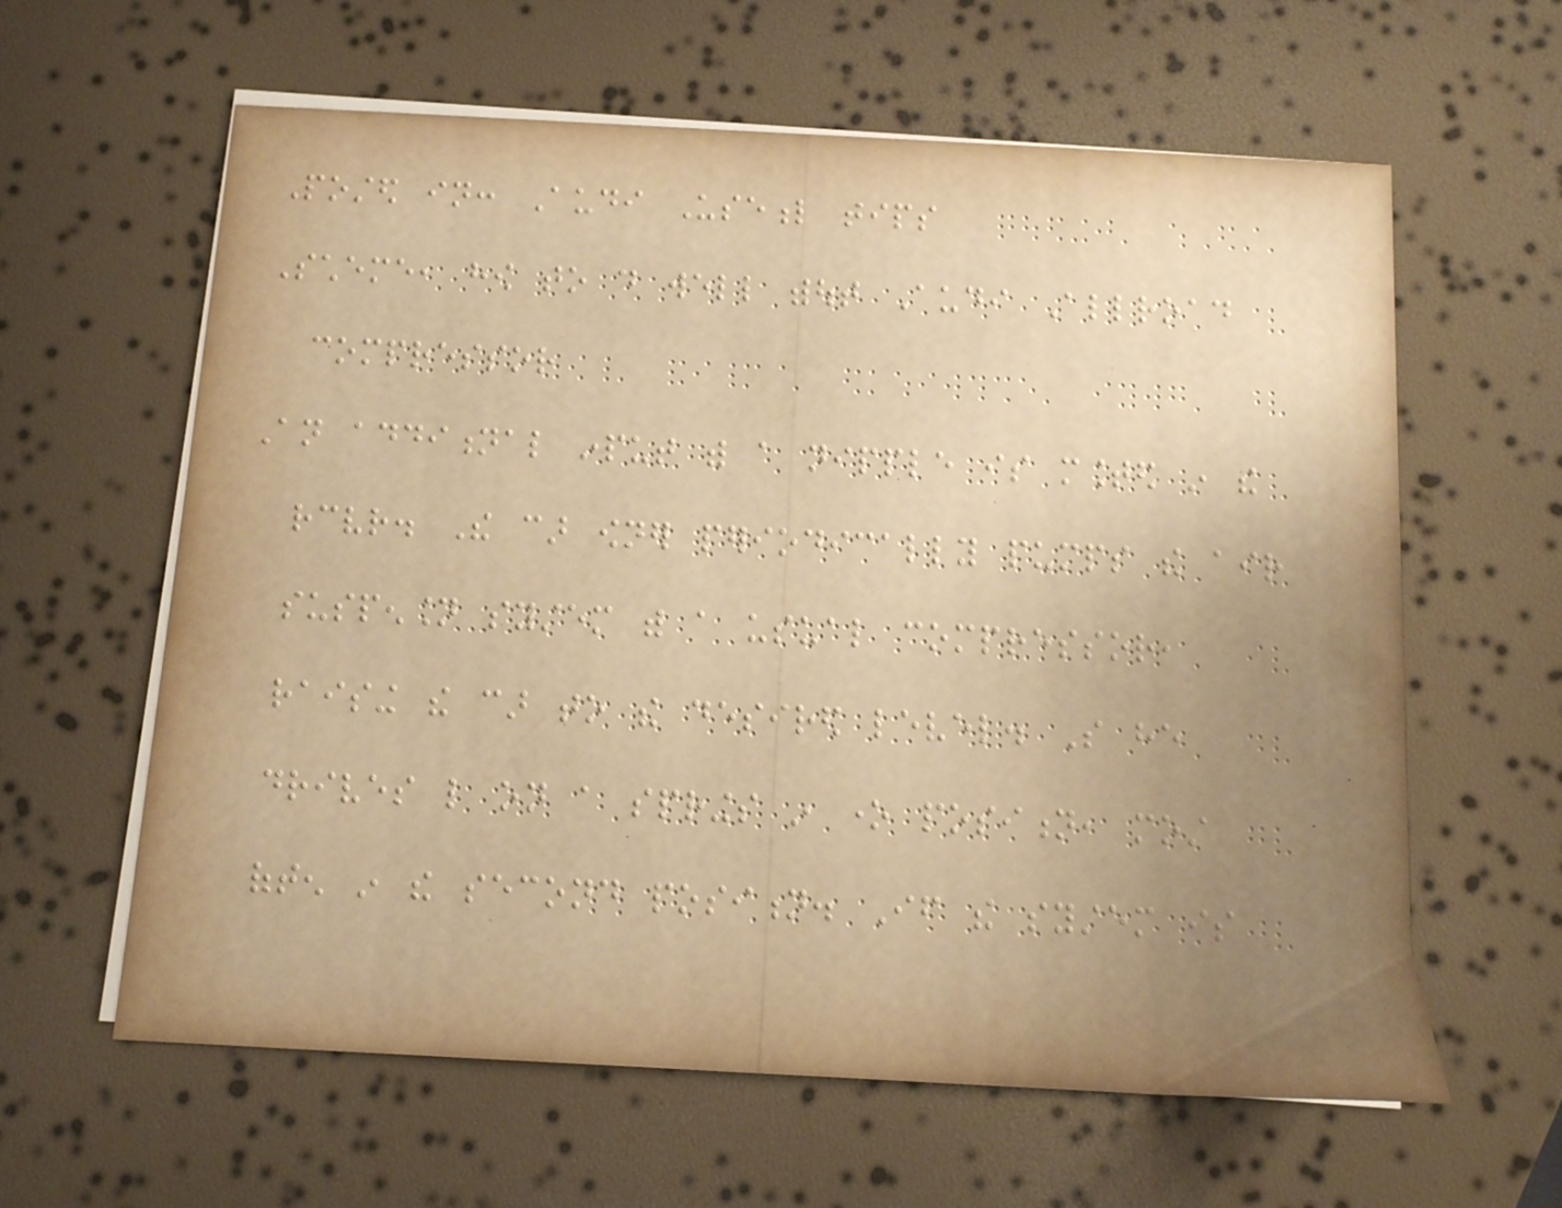Posted in: Audi Useful tips
Scheme, how to do well without Audi Allroad
compressor
An additional input with a nipple is mounted in the
receiver. The car owner periodically pumps the air
suspension system with a usual compressor,
raising the car to the desired level. So he
drives like on a springs in one position, most
often in the second position. If the system is
